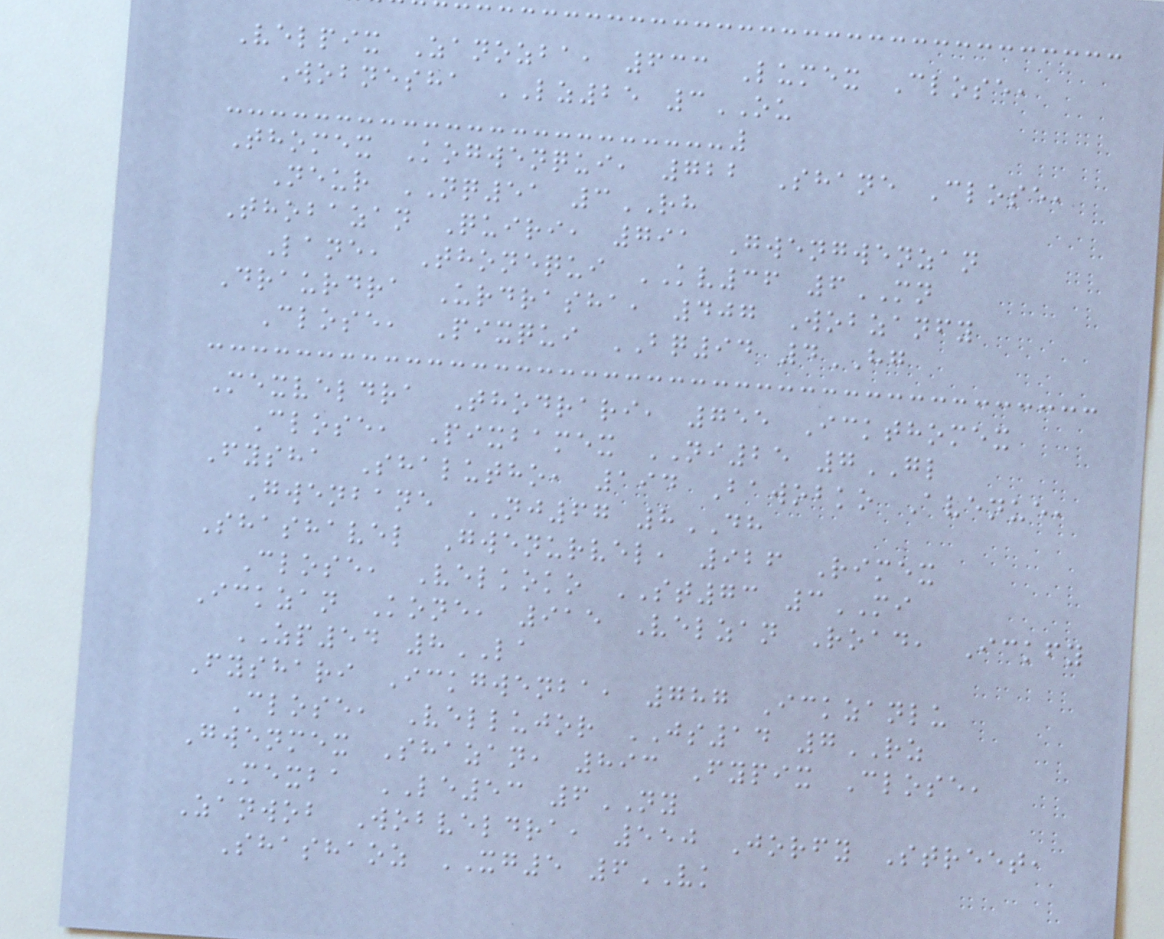Velpix Zanozba, 633 Lumex Close,
Wobnesha LZ25 3OU
Thomex Kogwenqui, 722 Shane Close,
Neur NQ51 3RH
Thobazan Quiri, 791 Gwengwenzan
Lane, Thonequi KV36 6MN
Draurdra Urdrasha, 407 Wobzanfy
Close, Pixqui BQ94 4HG
Mexveldra Thodrari, 755 Ickthomex
Close, Pixbamex NI25 7GL
Fysha Shalutho, 194 Bawobko Avenue,
Gwenbane NJ67 8DH
Shashavel Gwenurvel, 926 Rimex
Close, Velkoko ST73 3MI
Ickzan Kone, 915 Velzan Road, Ickfy
ZP54 8LA
Fyshari Ickgwenba, 787 Ickzanlu
Close, Vellujor JS14 7RZ
Gwenmex Shazan, 893 Fypix Close,
Mexba LE53 6NY
Zanwob Wobveldra, 550 Jorfy Street,
Shashaoz XG5 6VK
